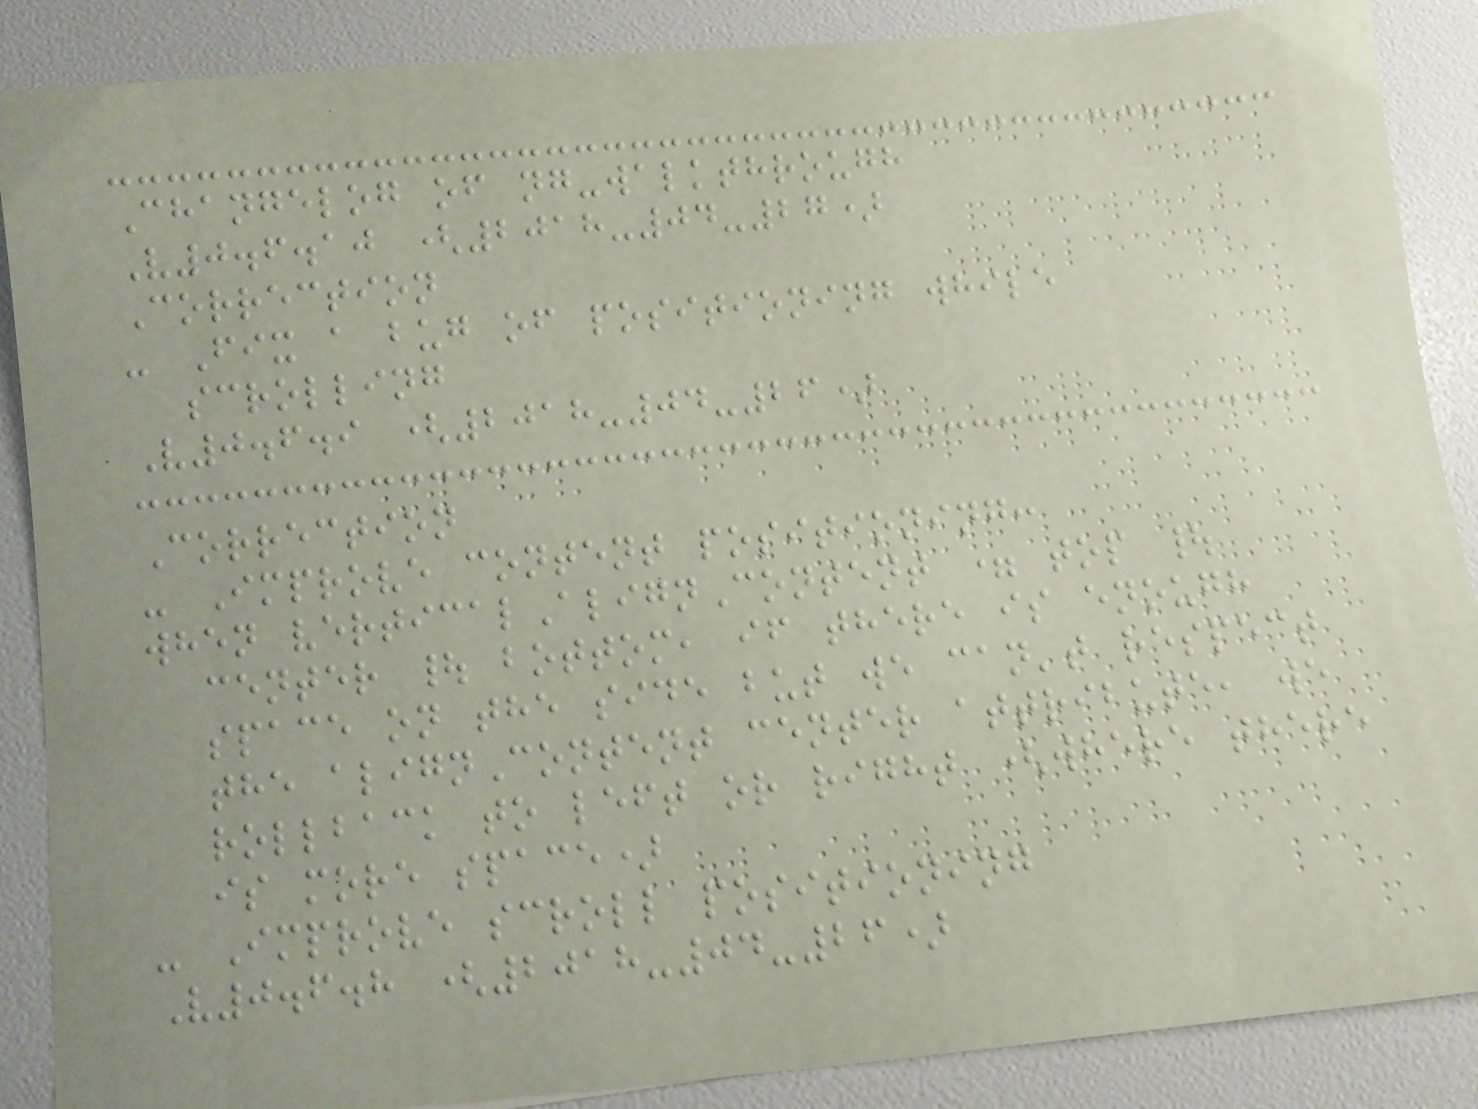Changelog of ng-walkthrough
V0.6.10 (2018-04-27)
Correction
- Fix a bug of positioning while
scrolling
V0.6.9 (2018-04-26)
Correction
- Improve content positioning:
when verticalAlignContent = top |
center | bottom, if there is enough
space on the side but we can't respect
the alignContent center attribute, we
rollback to left or right (where there
is more space)
- Improve scroll positioning
V0.6.8 (2018-04-26)
